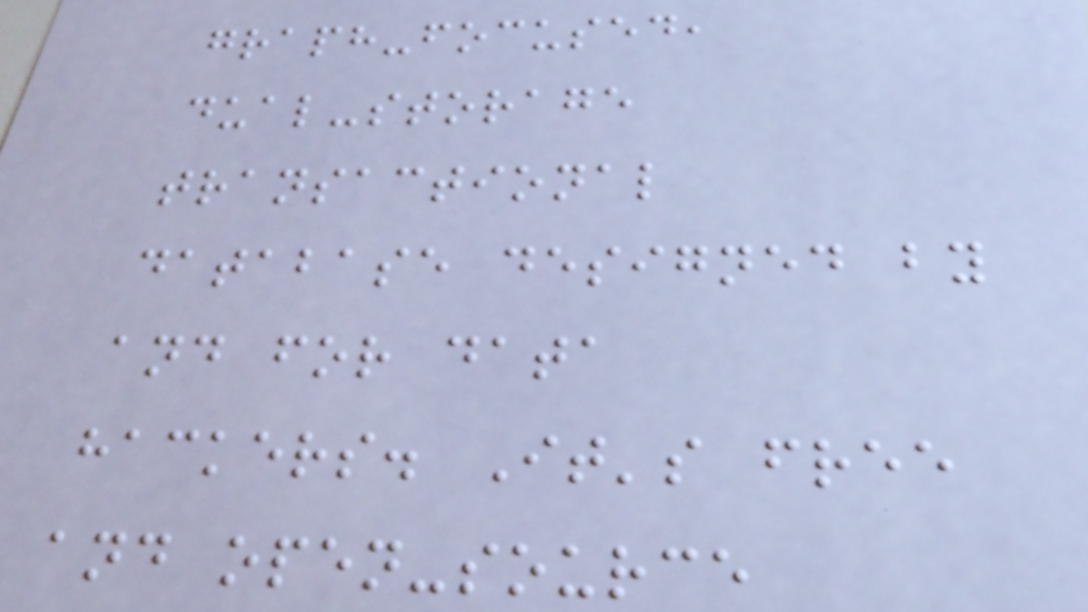graph-focused,
dual-storage
transactional
database designed by
and for data
hackers. It's free
and open-source
